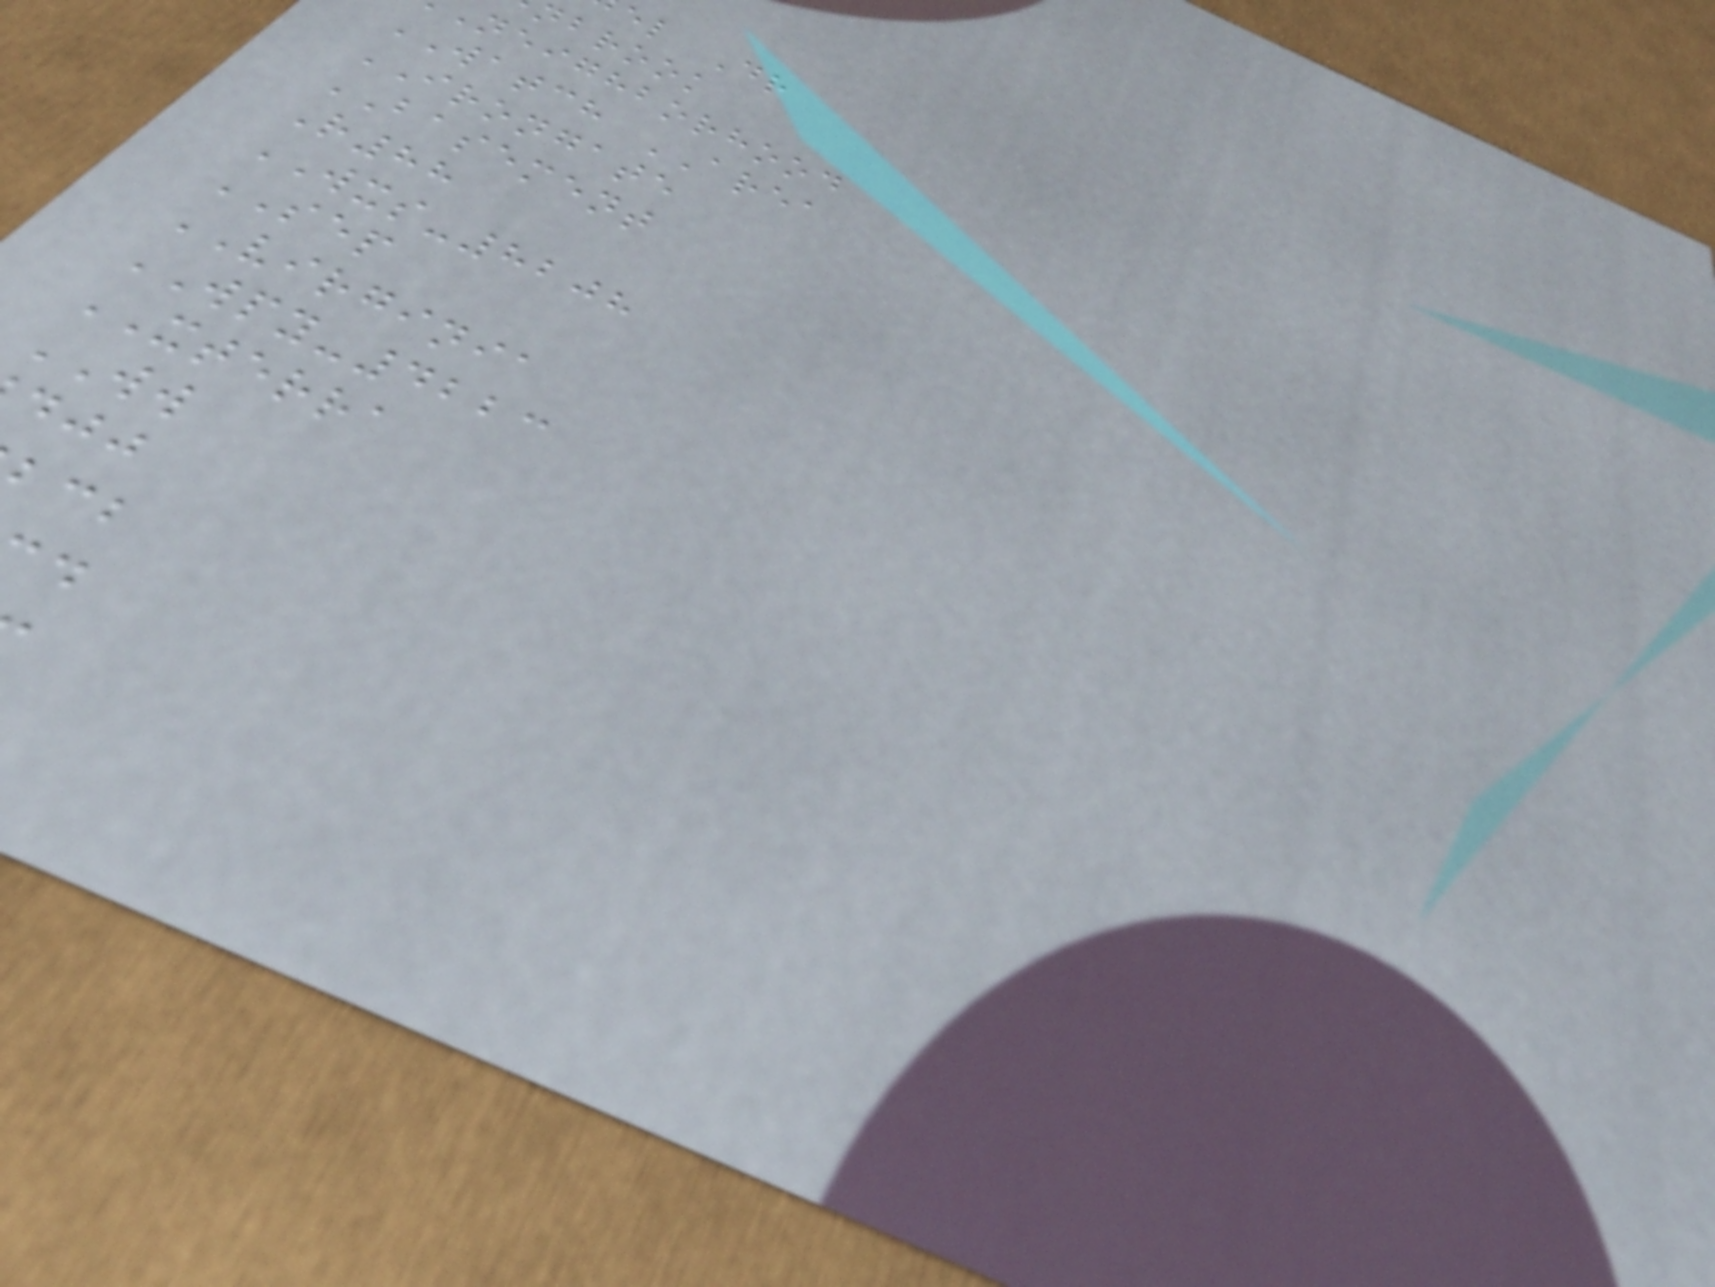el Dr
nbrook
neighborhood
WATCH AREA
IRONGATE
BASEMENT
R88
WXS-8208
SEP
VIRGINIA
WPY-4223
XTERRA
WW
